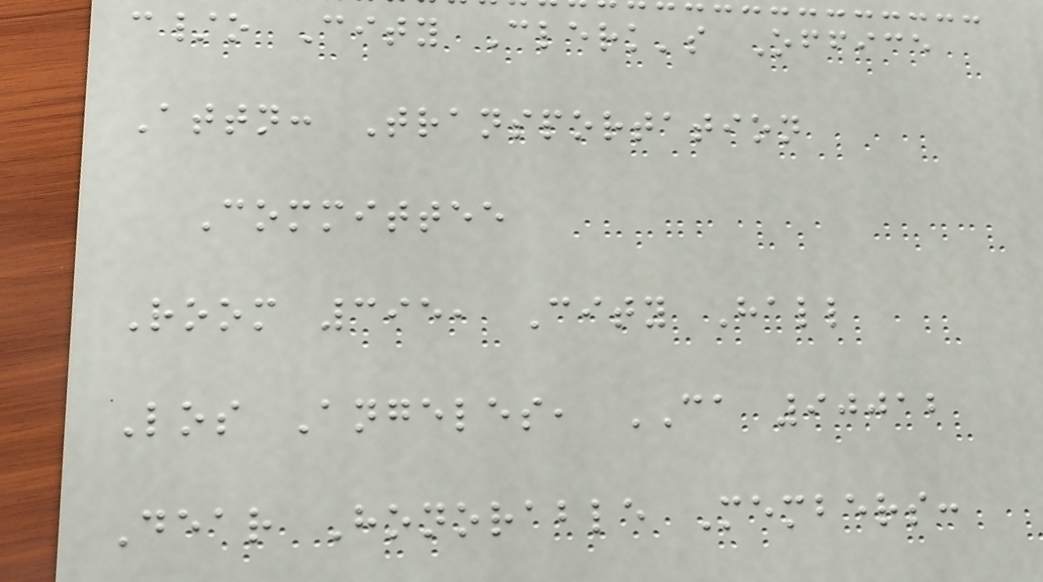c/o City Clerk's Office
Attn: Transportation
Committee
Room 395, City Hall
Los Angeles, CA 90012
Dear Honorable Members:
